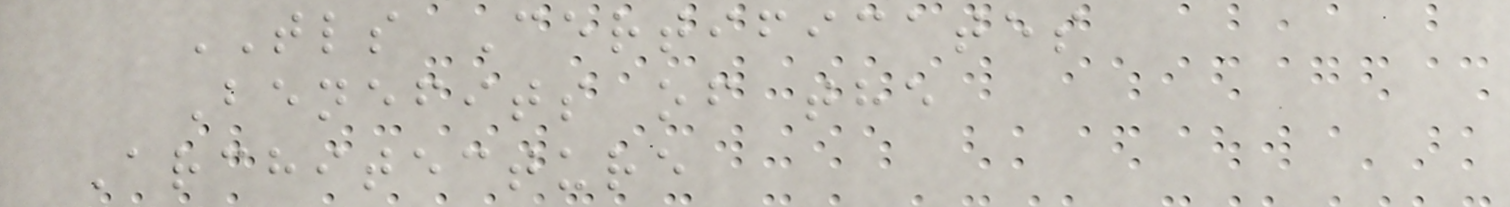TLS Certificates
Benefits of the
Architecture
